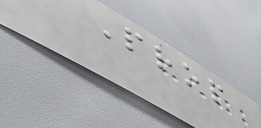Prop
